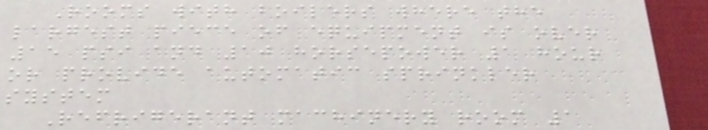Rooms with boilers where the
largest piece of equipment is over
15 psi and 10 horsepower 1 hour
or provide automatic sprinkler
system
Refrigerant machinery room 1
